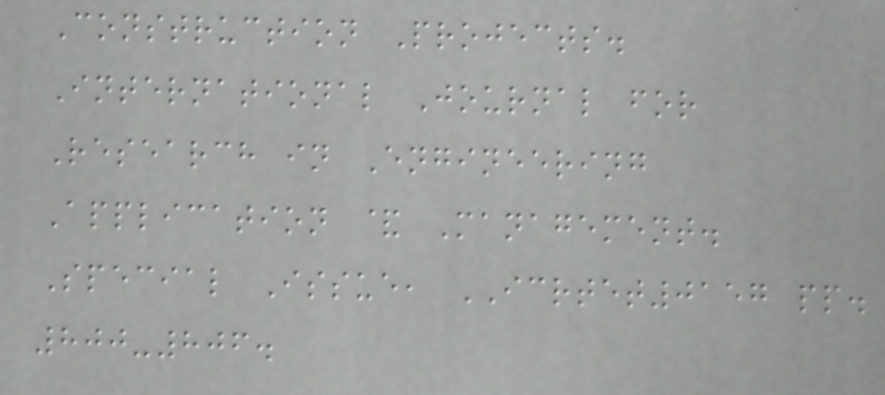Construction Projects.
International Journal for
Research in Engineering
Application & Management.
Special Issue, ICRTET0157 pp.
800-806.
